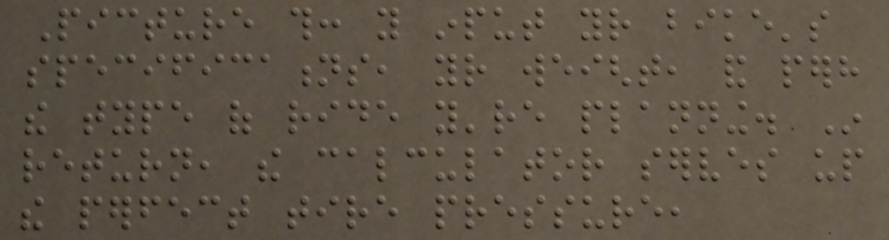Picture this: you input your bike's
specifications, your weight, and perhaps
the type of ride you're planning. In
return, the calculator serves up
the perfect tire pressure,
